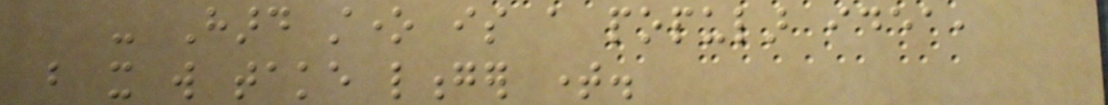- Hard stone is a popular idea,
but it will take longer time.
